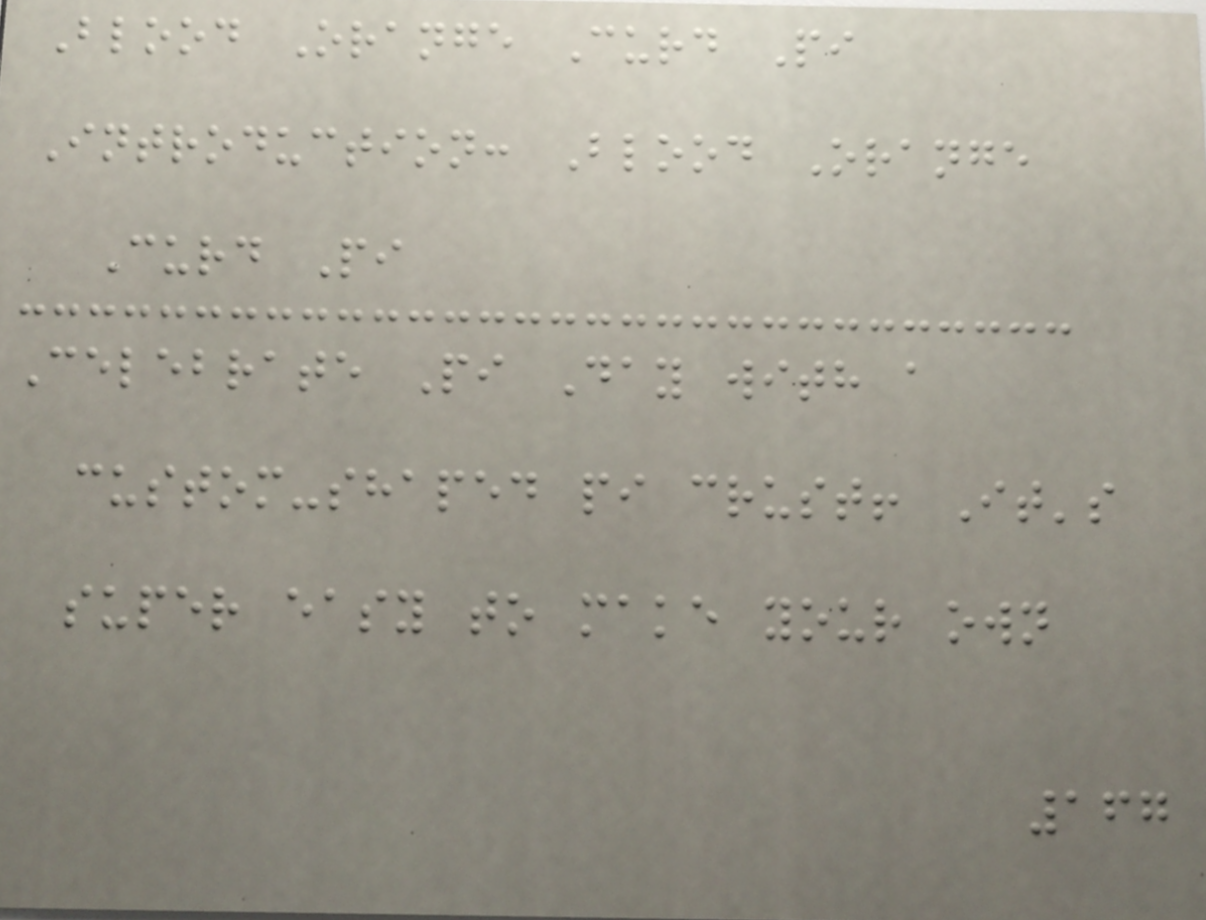Blood Orange Curd Pi
Introduction: Blood Orange
Curd Pi
Celebrate Pi Day with a
custom-shaped pi crust! It's
super easy to make your own
167
